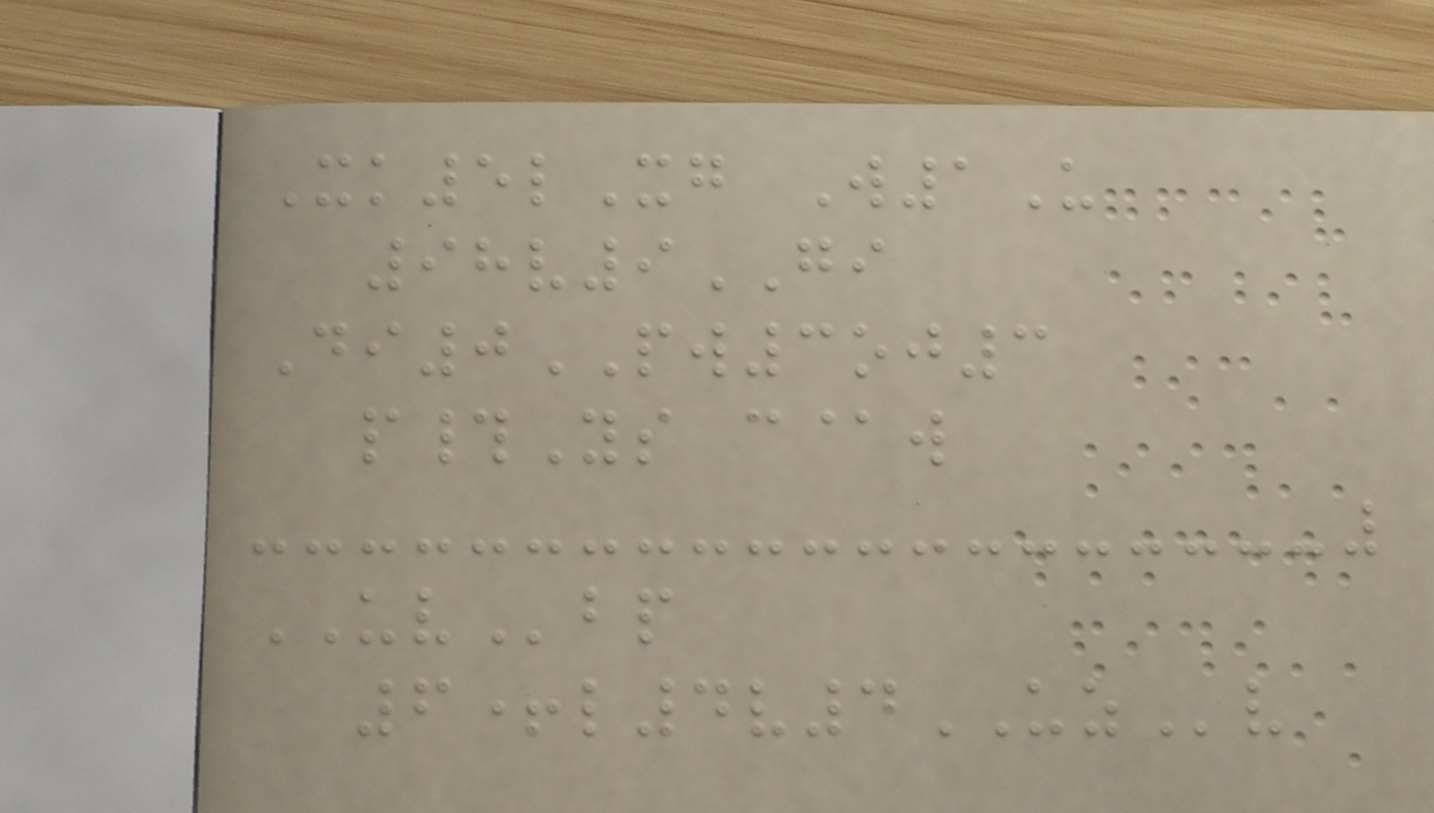Xk5lXg W1U
98v9GI
Di0PW3oj3
p#Ys c@w
UVbp
6+l4v4UZv
